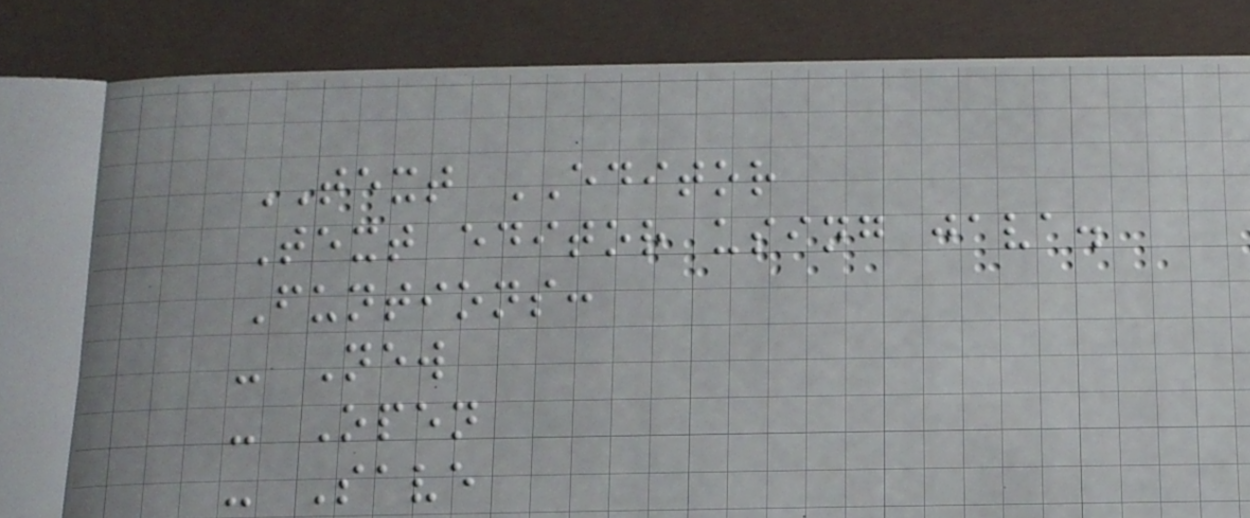TEXT EDITOR
Text editor using java.
Funtions:
- New
- Open
- Save
